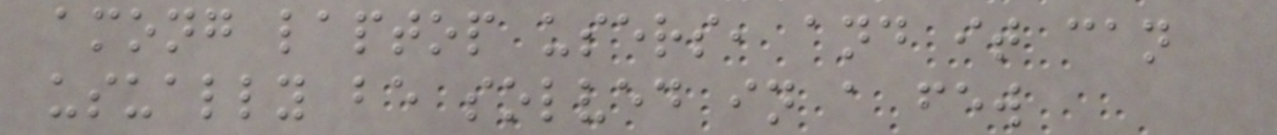among laptop users, and it can
usually be solved in a few
